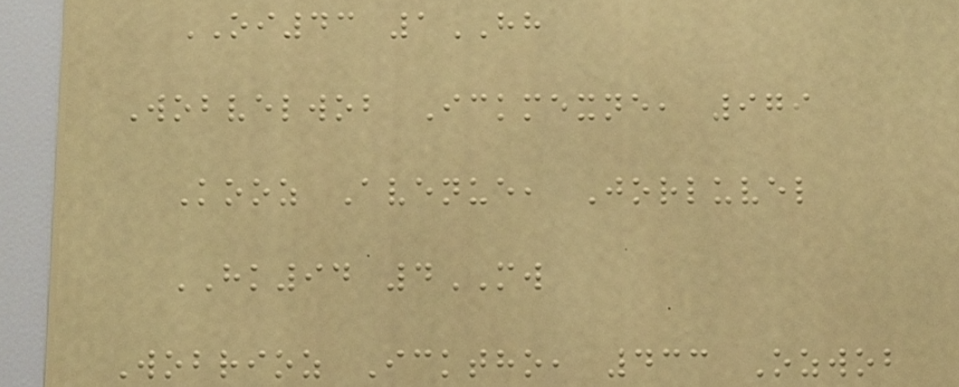OI43 1HH
Wobvelwob Ickmexne, 979
Kooz Avenue, Jorluvel
HK94 4MW
Wobrioz Icktho, 433 Ozwob
